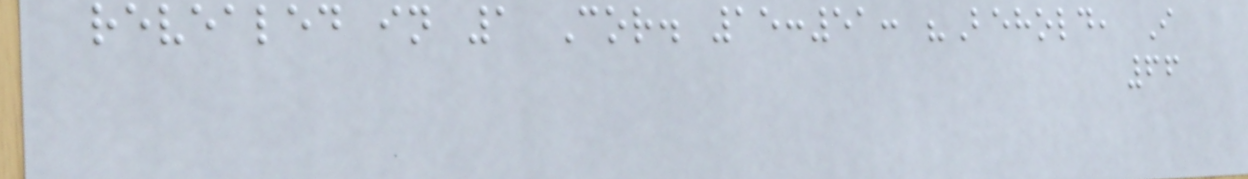revealed in 1 Cor. 15:51: "Behold, I
66
